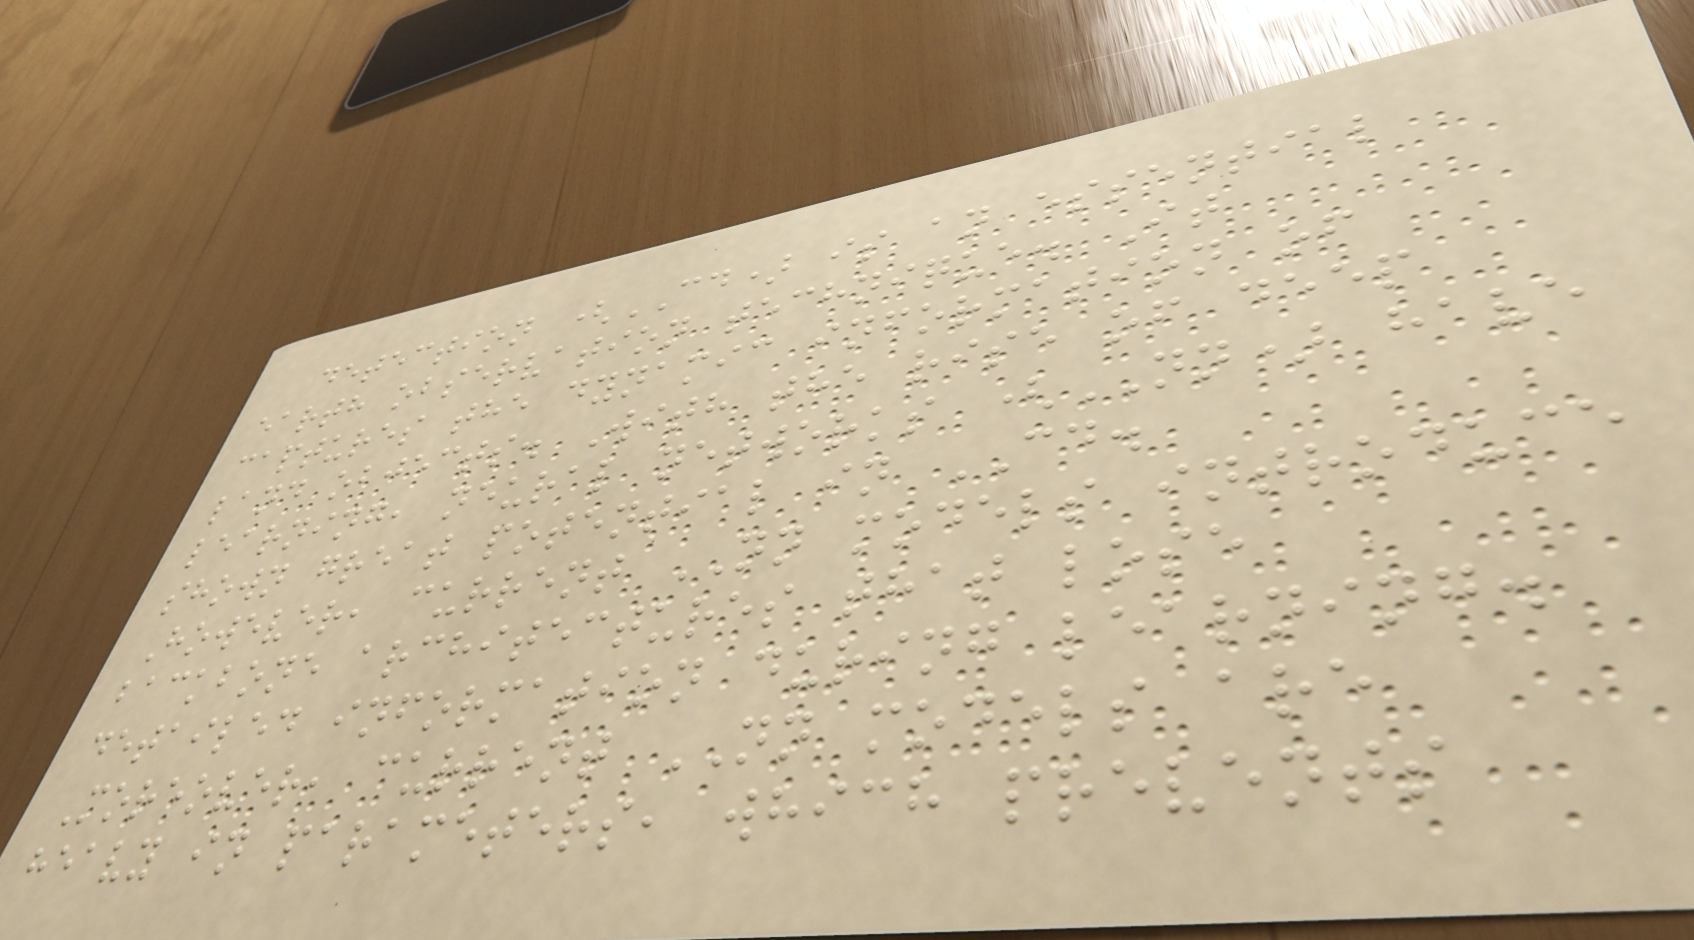detection (CD) is an essential
earth observation technique. It
captures the dynamic information of
land objects. With the rise of deep
learning, neural networks (NN) have
shown great potential in CD.
However, current NN models introduce
backbone architectures that lose
detailed information during learning.
Moreover, current NN models are
heavy in parameters, which prevents
